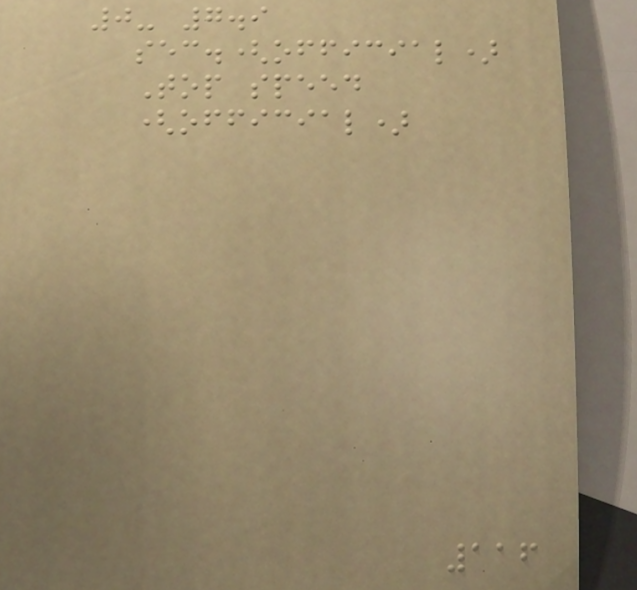0- 7.9
sec.(official)
Top speed
(official)
116
